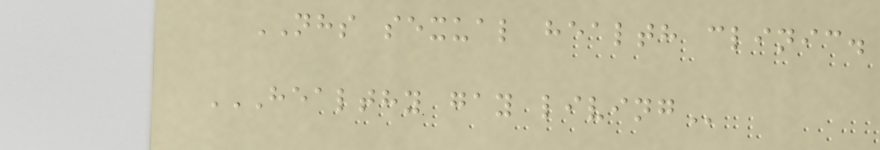NHS sexual health clinic.
HEALTHY GAY LIVING
